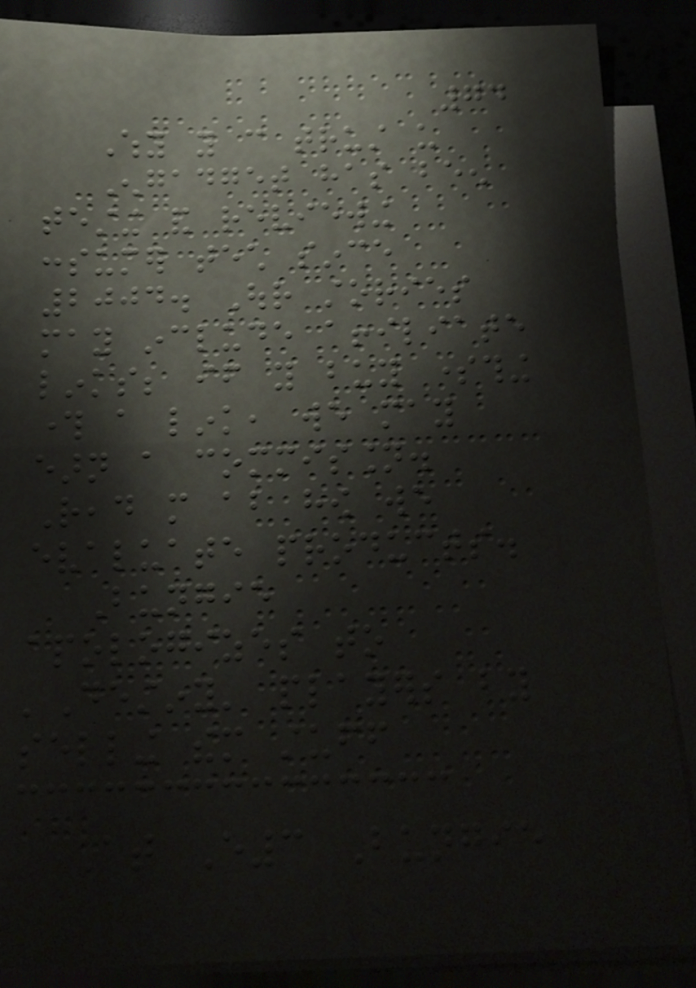74
Why you can trust us
Engadget has been
testing and reviewing
consumer tech since
2004. Our stories
may include affiliate
links; if you buy something
through a link, we may
earn a commission.
Read more about how we
evaluate products.
Bungie
apologizes to
'Destiny' players by
selling them stuff
At E3 Bungie
